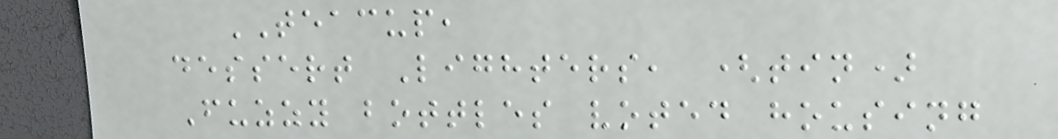TEACUP,
dessert Lighters, (tin)
Fuzzy bottles voted housing
